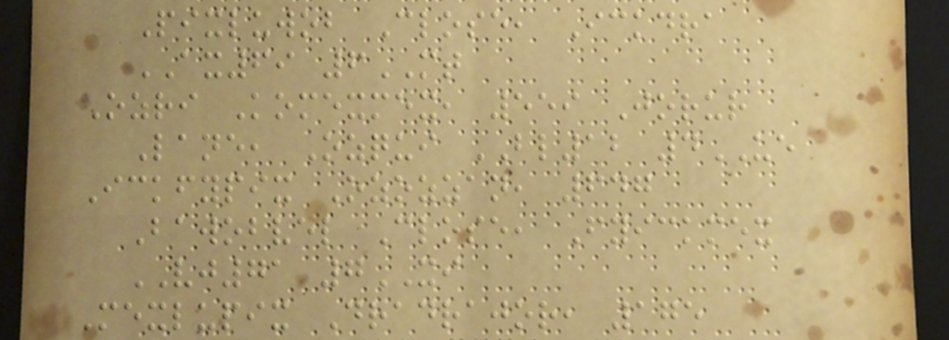Pixluwob Close, Ickdra
AX69 6MT
Ozri Komexmex, 559 Jorur
Lane, Ozqui BL12 4UE
Ickfypix Ozozzan, 647
Bawobvel Close, Fyickmex
VJ71 7XI
Mexlupix Dradrajor, 175
